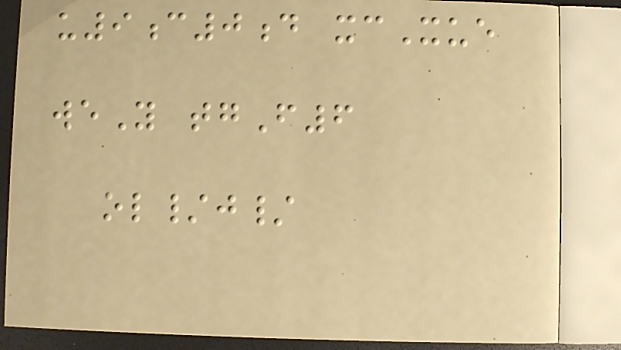u9c0d xcXue
weY tgF6
ol/j/
